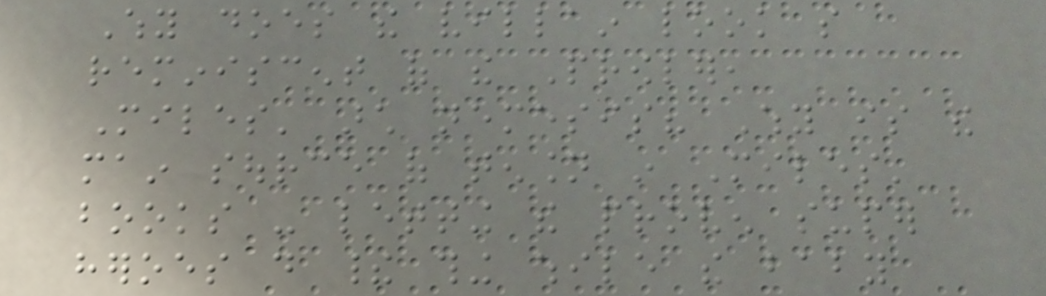Why does the villain look so
reminiscent of the Prowler,
Miles' arch nemesis? Why is the
main source of tension in Miles'
books - letting the proven super
heroes do their thing while the baby
